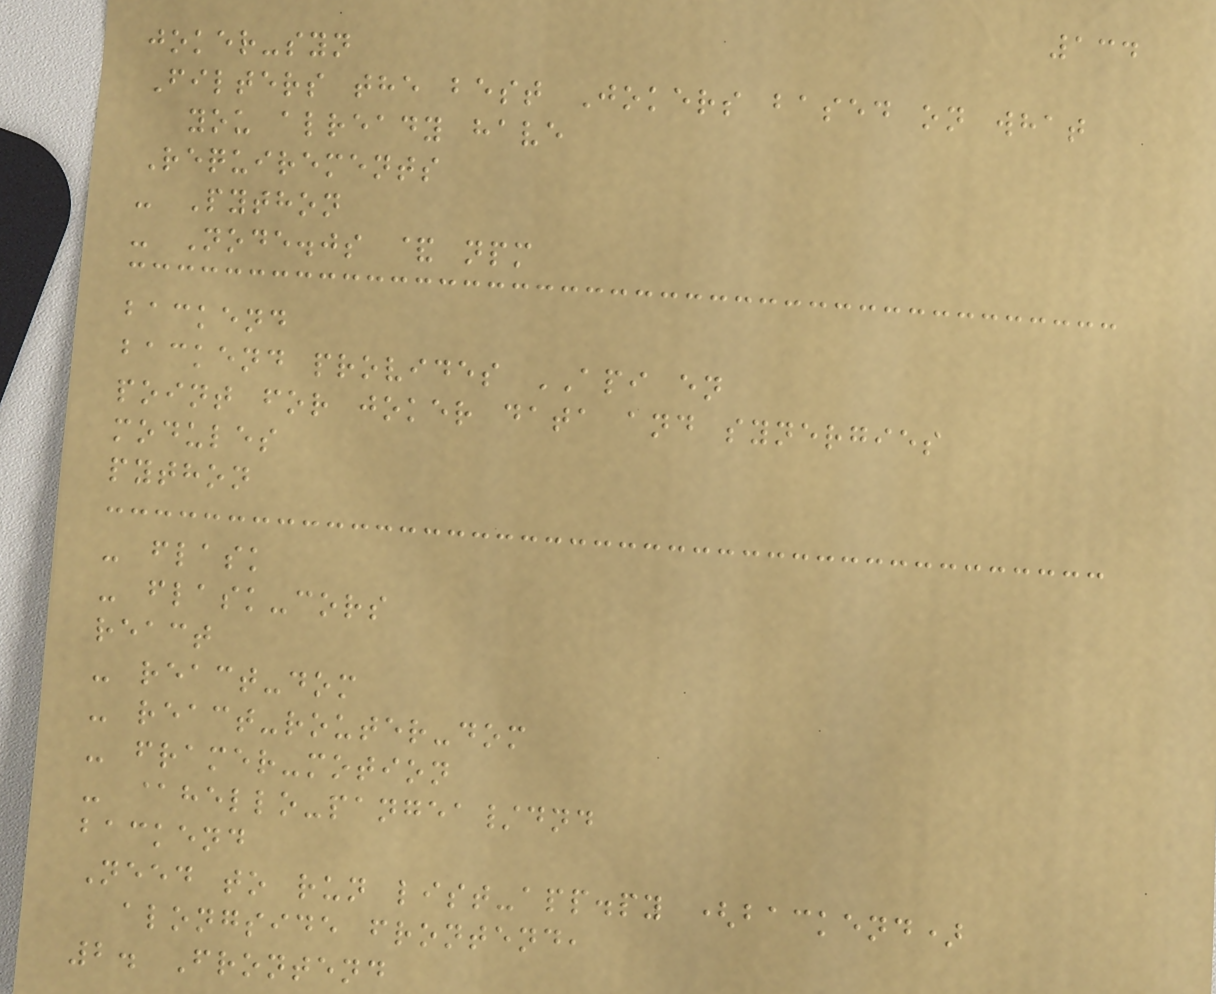134
joker-syn
Filters the best Jokers based on what
you already have
Requirements
- Python
- Node.js & npm
backend
backend provides API en
point for joker data and synergies
modules
python
- flask
- flask-cors
react
- react-dom
- react-router-dom
- framer-motion
- @hello-pangea/dnd
backend
Need to run list-app.py (backend)
alongside frontend,
2. Frontend
